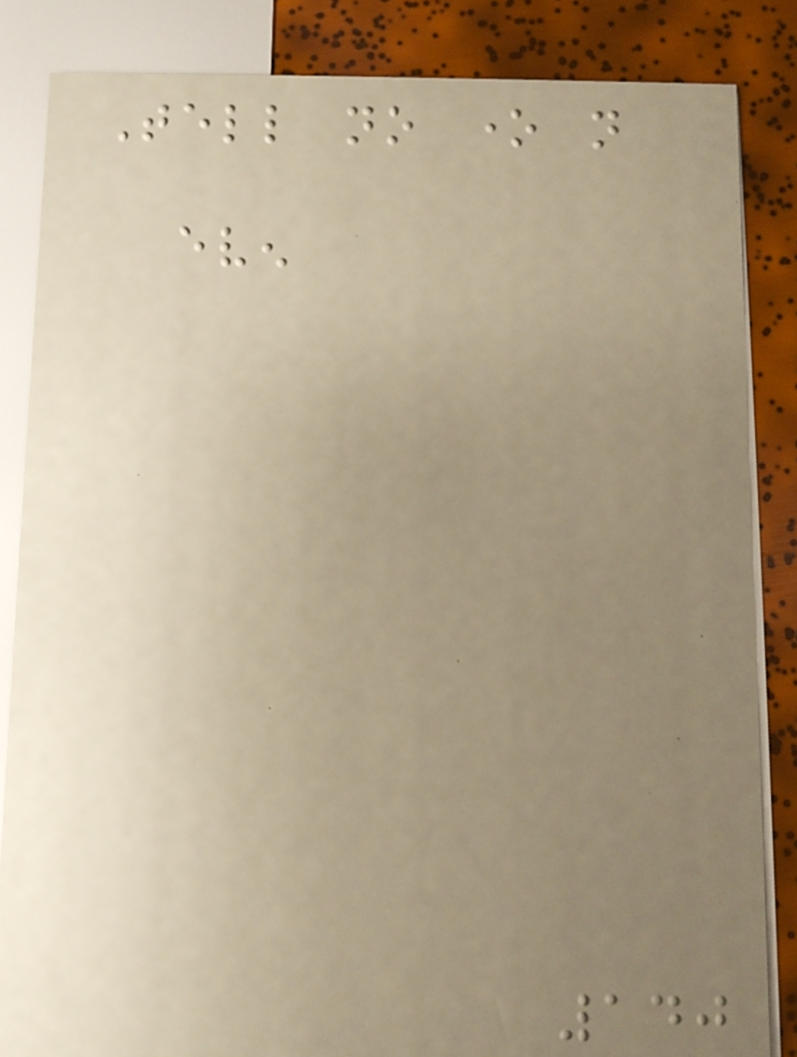Tell no one not
even
140
